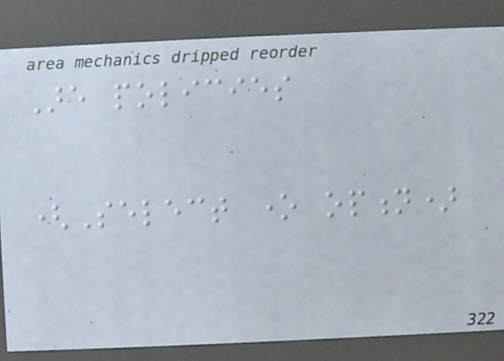Are policies
(Select one option)
